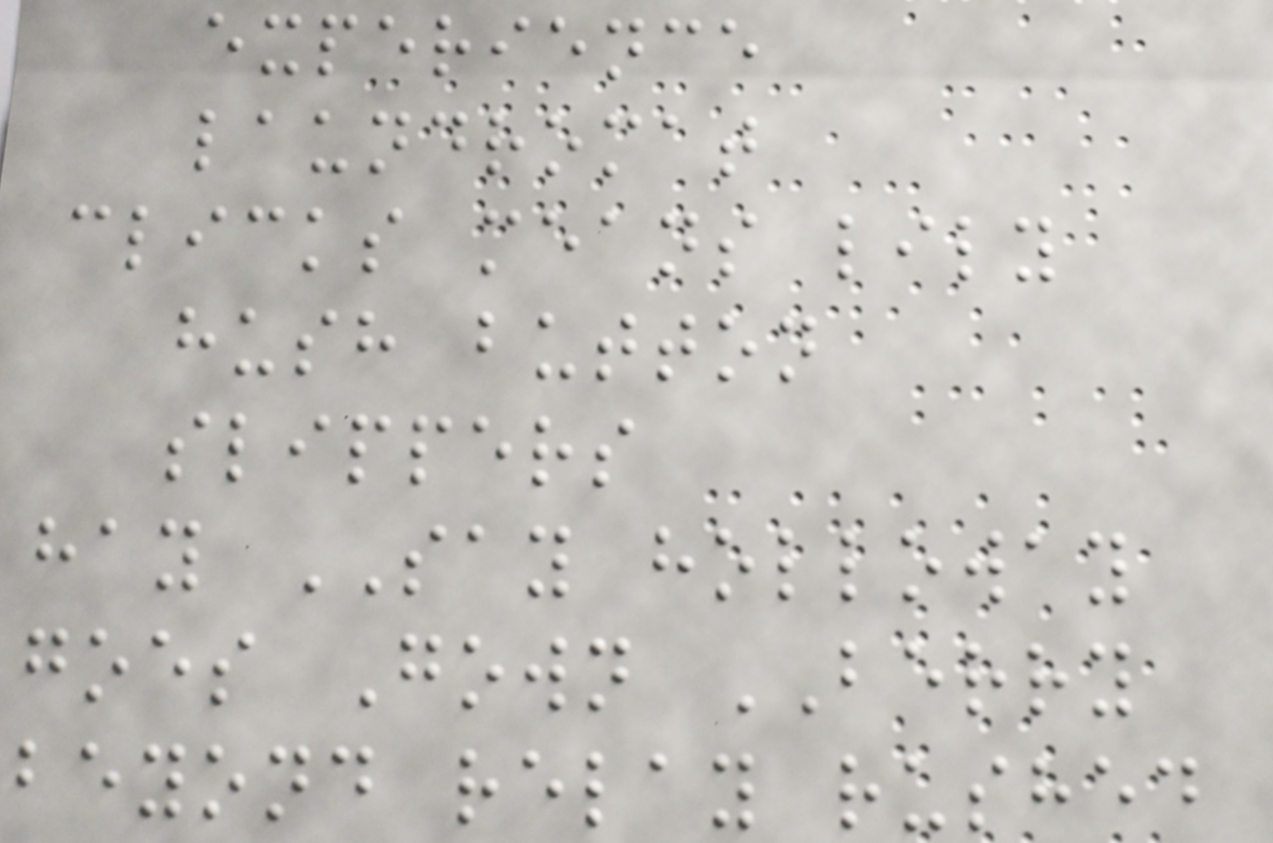experience
laundromat
clicks means lily
hush button
slippers
hay SAY holloway
goes Gown BERRY
beyond relay rushed
